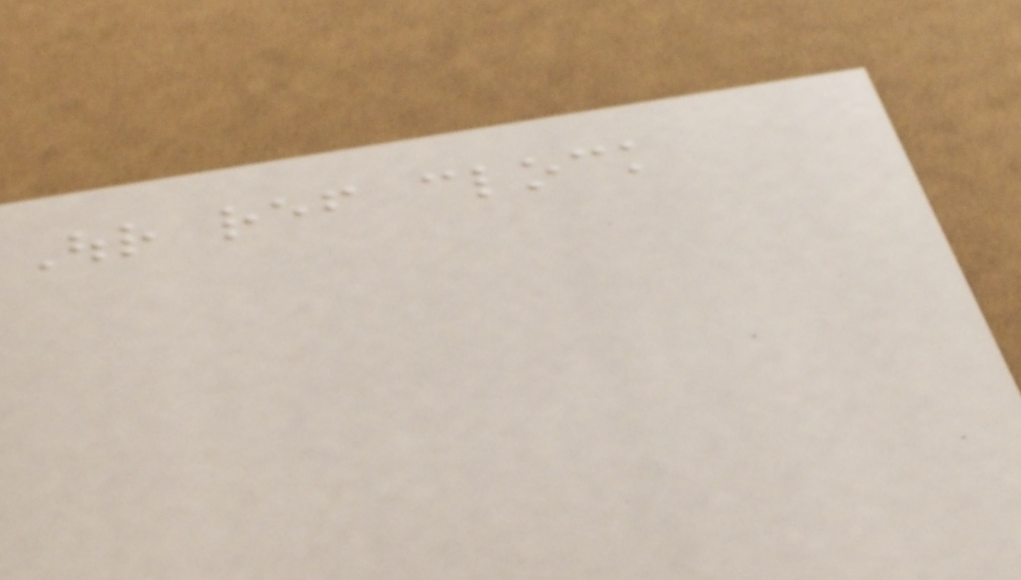Our ref clock
